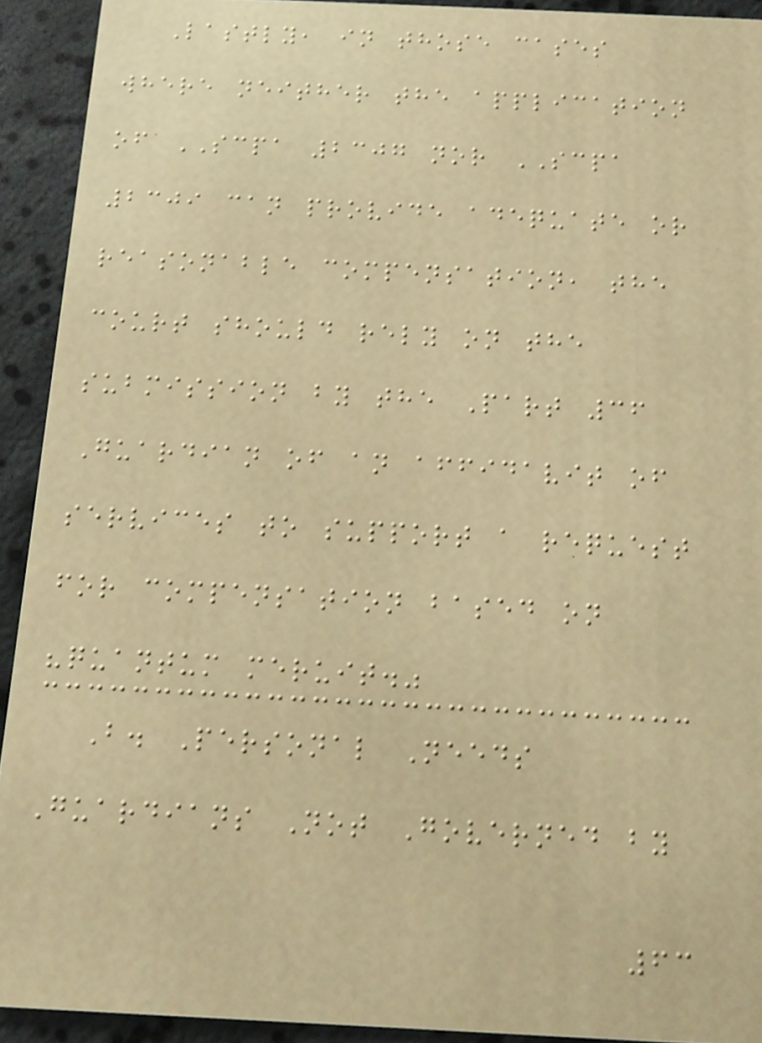Lastly, in those cases
where neither the application
of SCPA 2307 nor SCPA
2309 can provide adequate or
reasonable compensation, the
court should rely on the
submission by the Part 36
Guardian of an affidavit of
services to support a request
for compensation based on
"quantum meruit."
B. Personal Needs
Guardians Not Governed by
63
